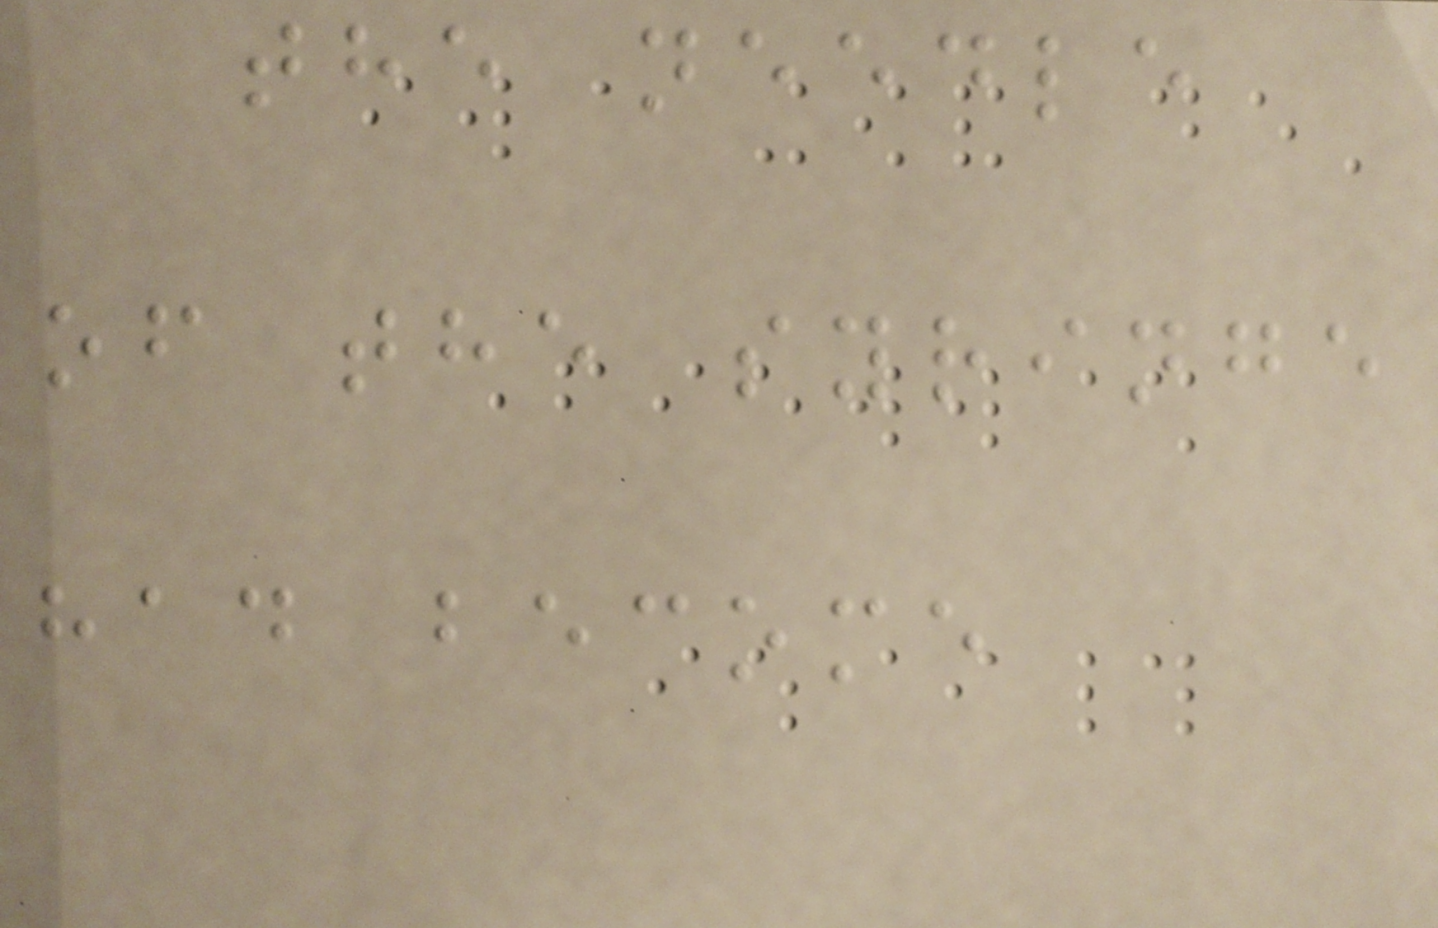the needle
of the syringe
had become
